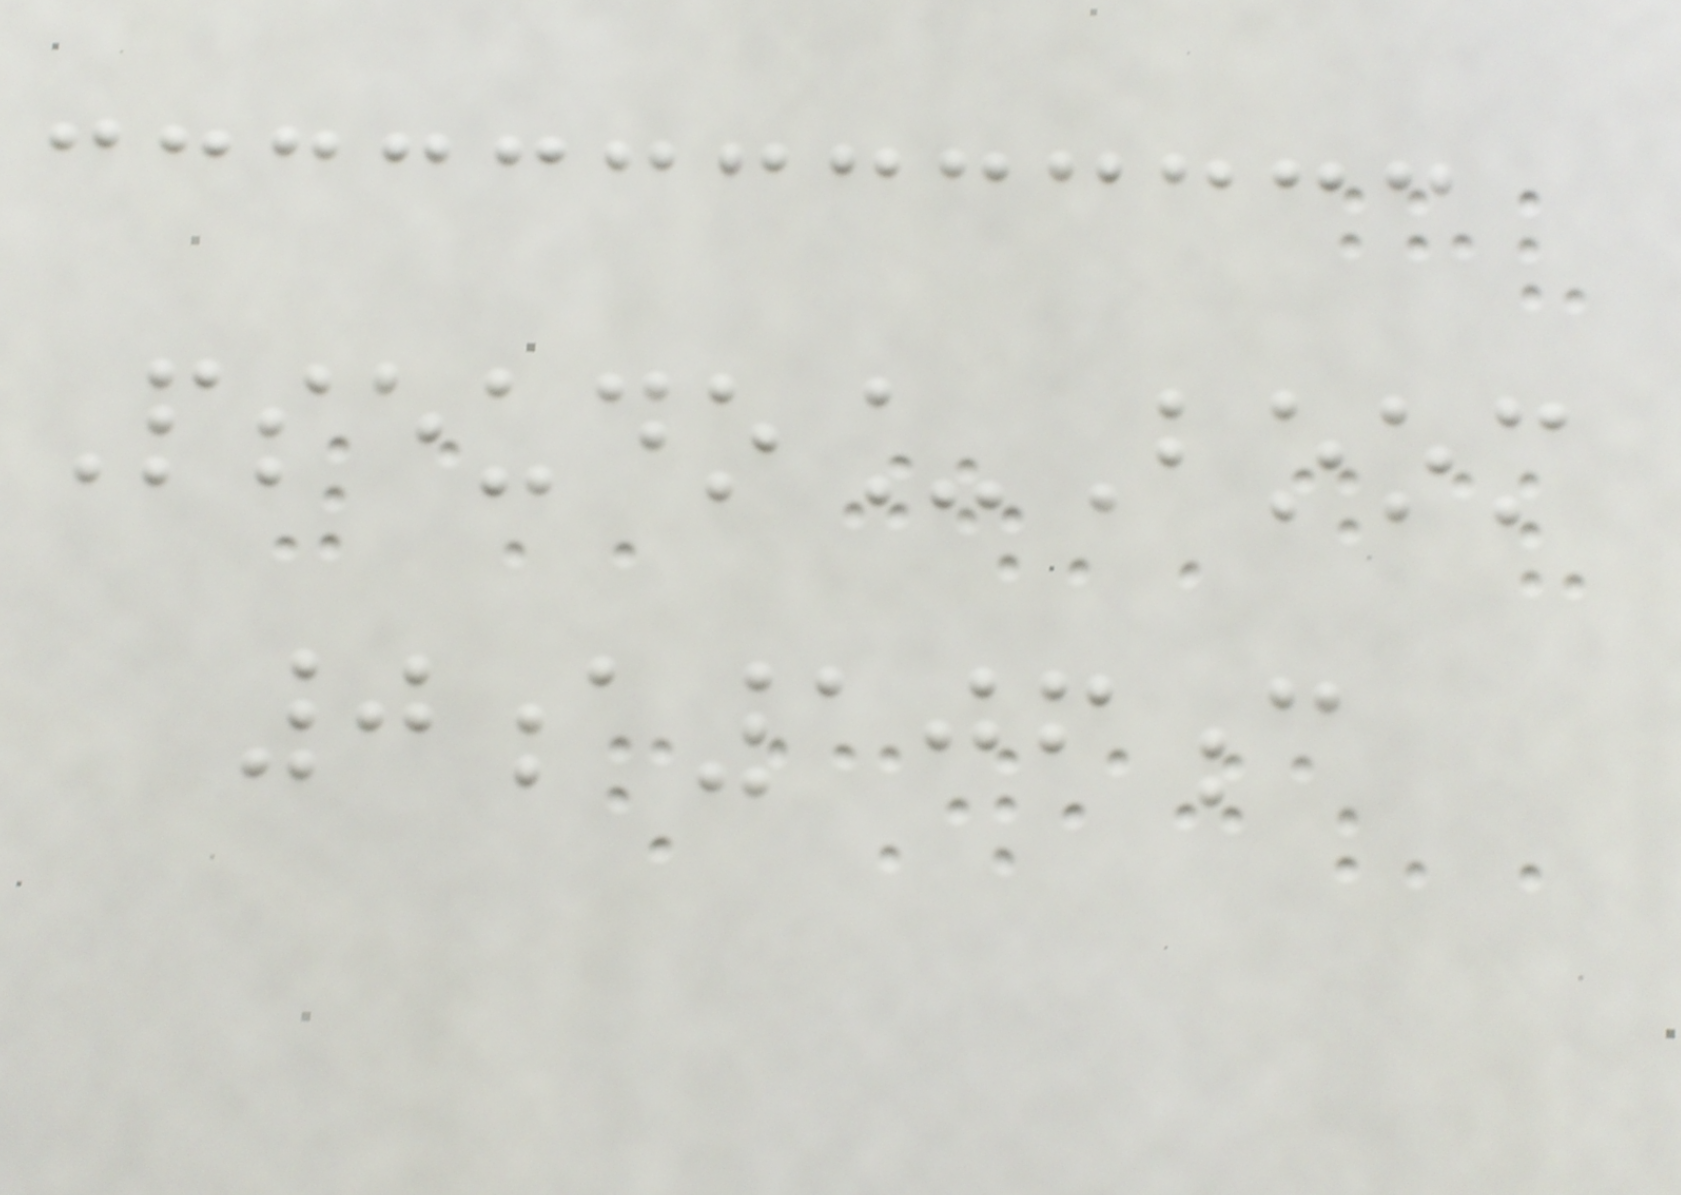Pseudo_Boom
0a106c
